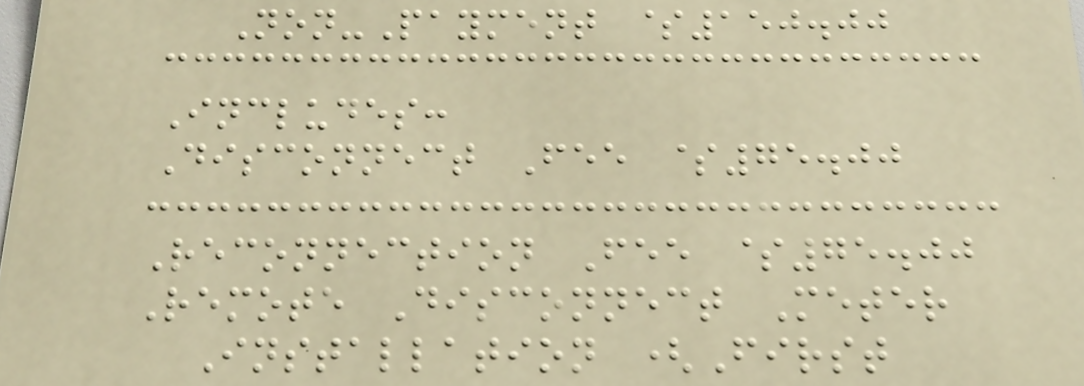Non-Payment $150.00
Includes:
Disconnect Fee $75.00
Reconnection Fee $75.00
Remote Disconnect Meter
Installation (First
